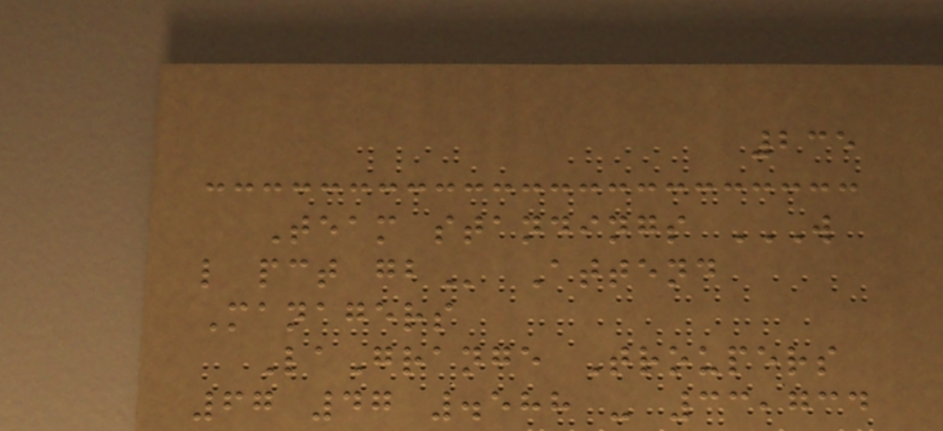235
Team standings W
L PCT GB Attend
Managers
LaGrange Troupers
67 47 .588 - 33,734
